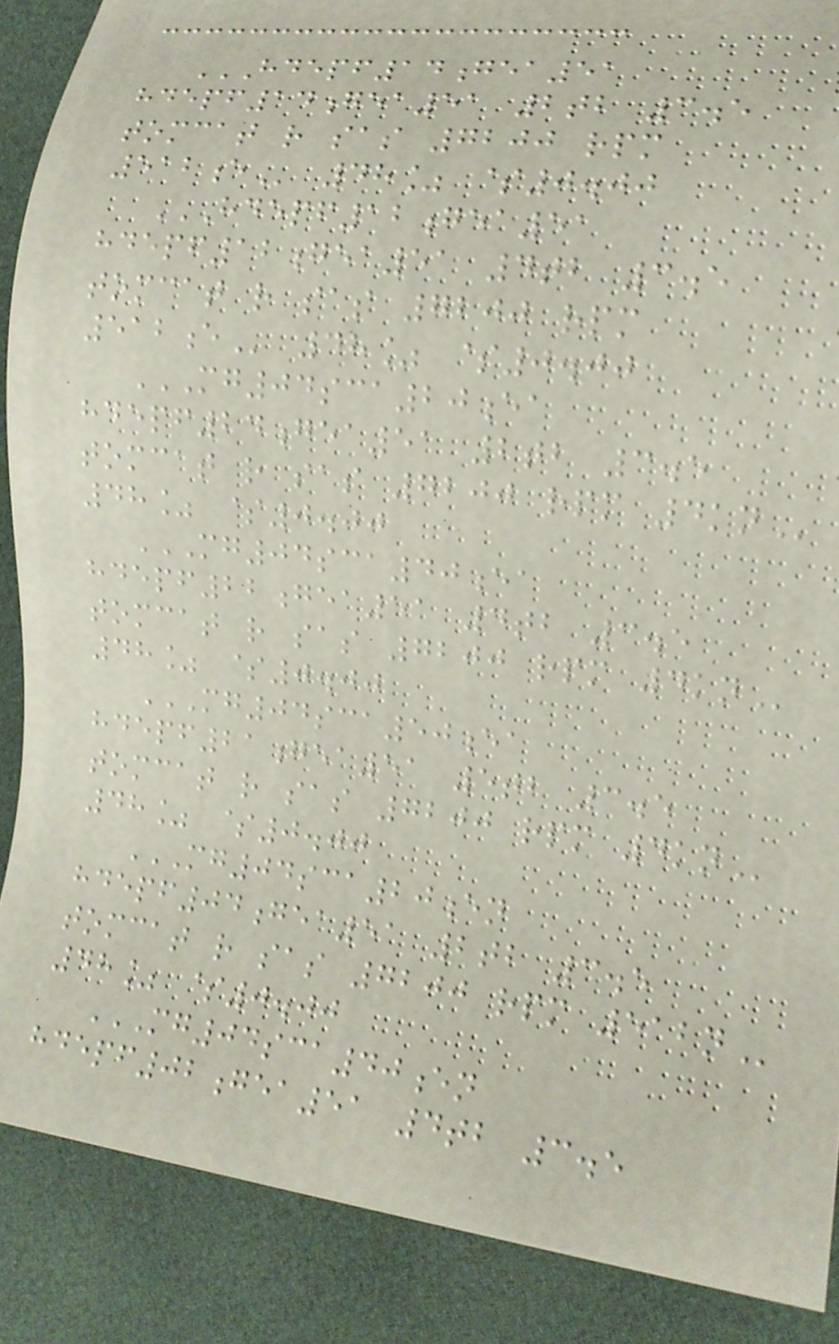HDEPF14GEA51
HDEPF14GEA51 2TB 3.5
TOMCAT R SAS 7200 RPM
512E 48% $0.00
HDEPF12GEA51
HDEPF12GEA51 4TB 3.5
TOMCAT R SAS 7200 RPM
512E 48% $0.00
MG04SCA20EA
HDEPF24GEA51 2TB 3.5
TOMCAT R SAS 7200 RPM 4KN
48% $0.00
MG04SCA40EA
HDEPF22GEA51 4TB 3.5
TOMCAT R SAS 7200 RPM 4KN
48% $0.00
MG04SCA50EA
HDEPF21GEA51 5TB 3.5
TOMCAT R SAS 7200 RPM 4KN
48% $0.00
MG04SCA20EN
HDEPF04GEA51 2TB 3.5
TOMCAT R SAS 7200 RPM 512N
48% $0.00
MG04SCA40EN
HDEPF02GEA51 4TB 3.5
